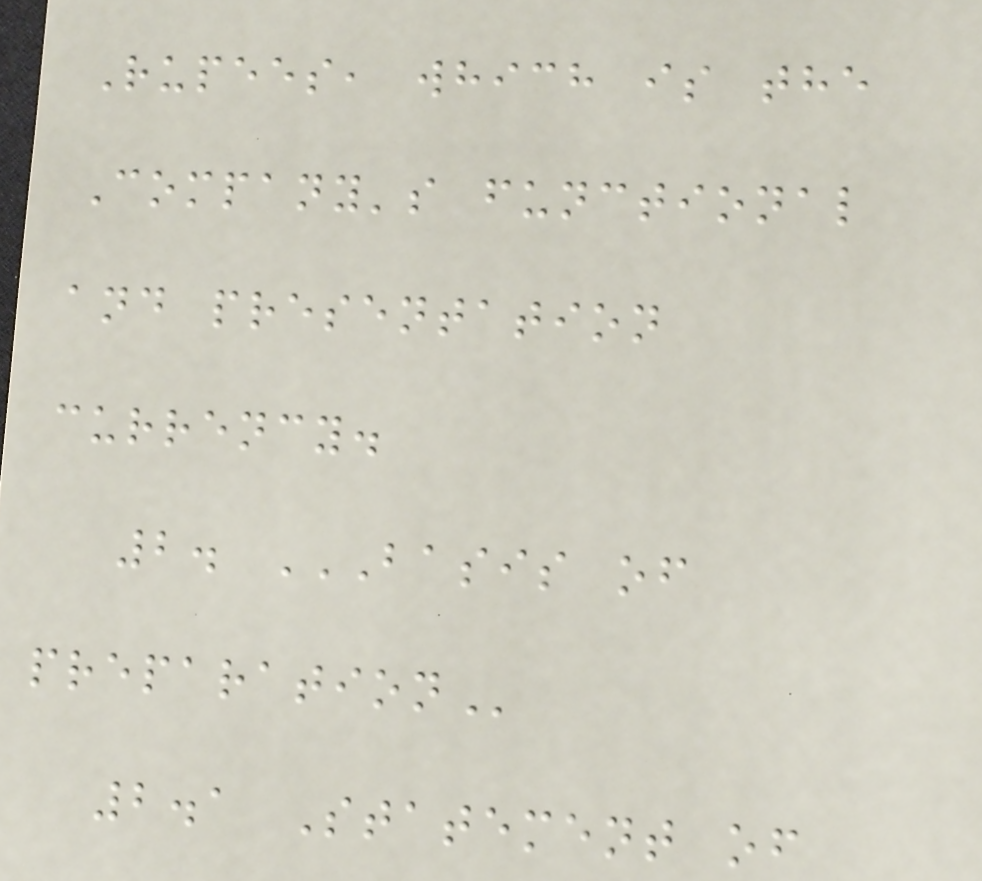Rupees, which is the
Company's functional
and presentation
currency.
2. BASIS OF
PREPARATION
2.1 Statement of
